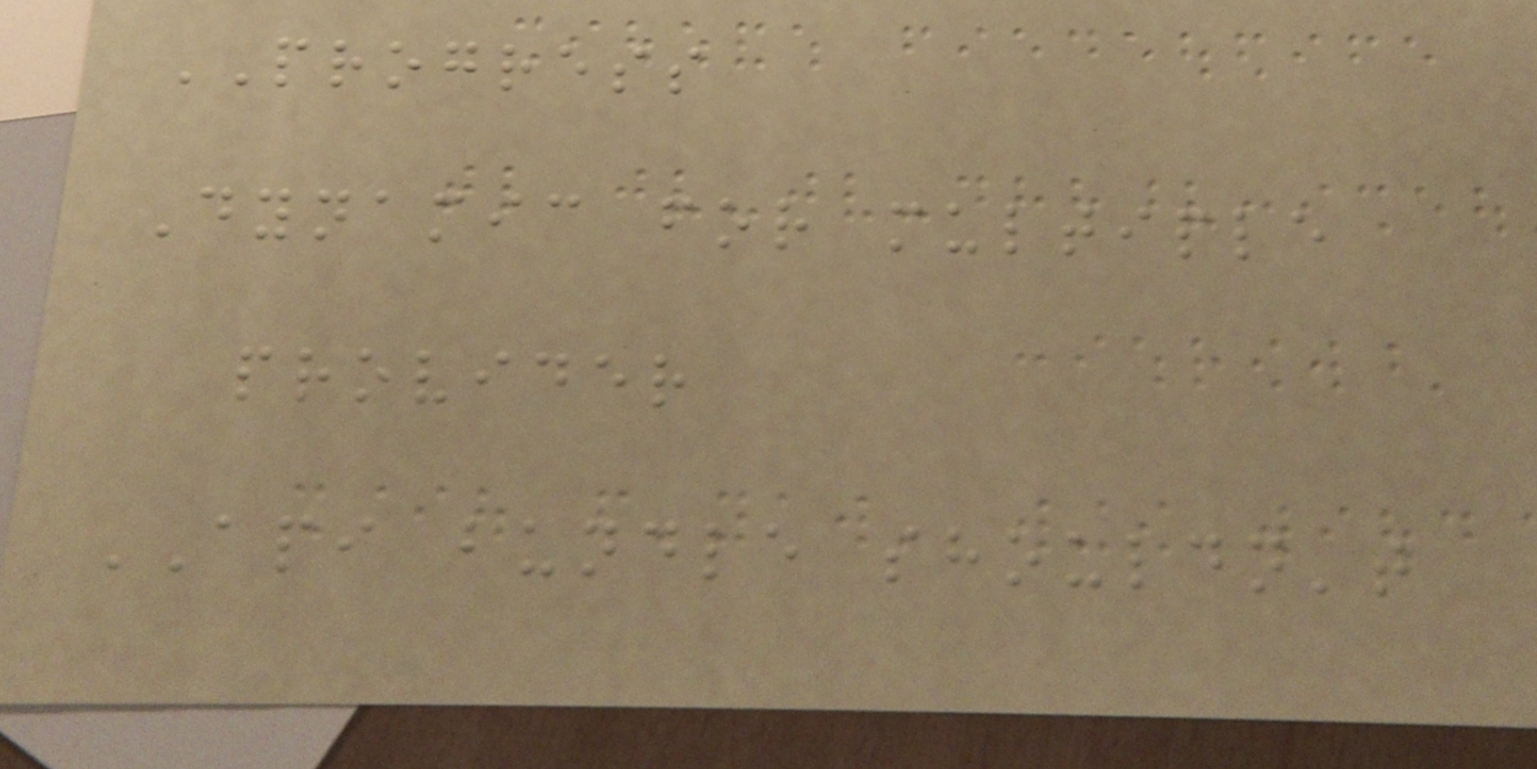PROGRESS
Dynamic for multiple
provider
API bundle shouldn't
